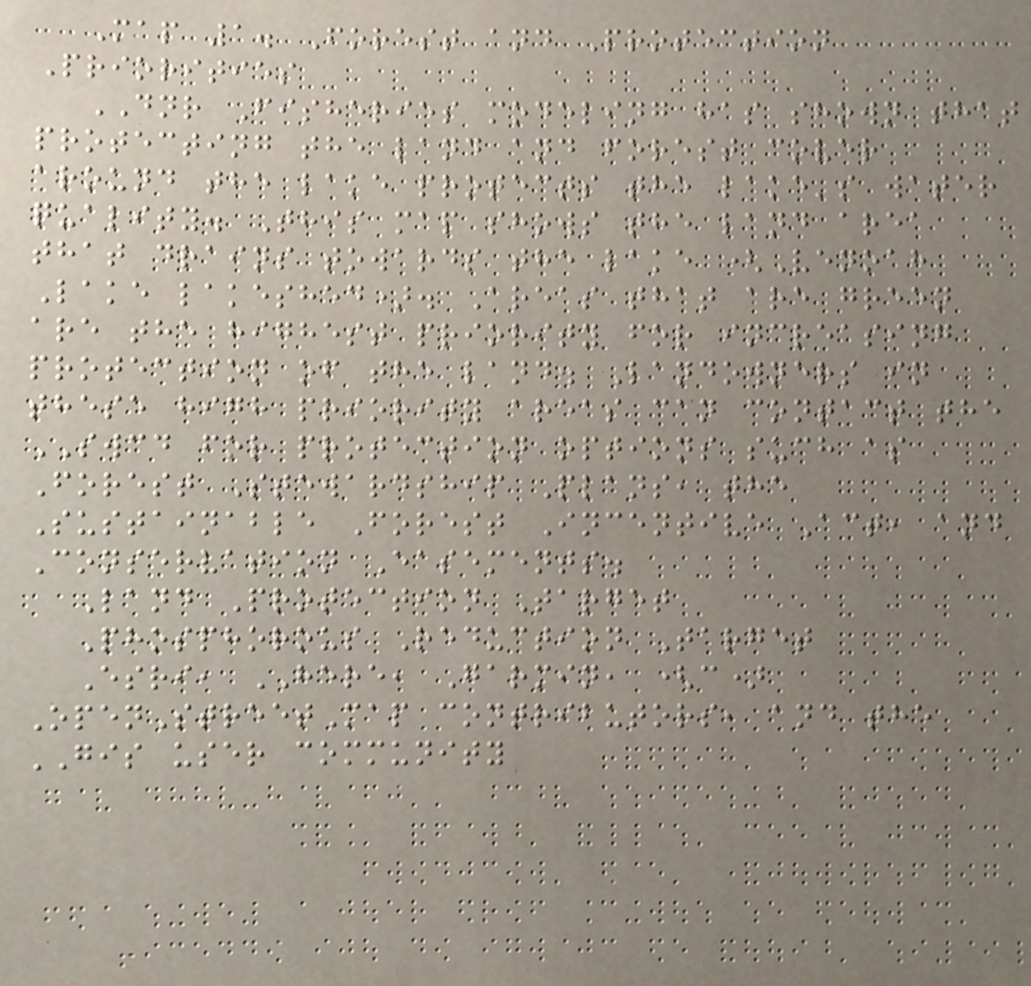Map 1. Forest and Protection
Priorities
DNR Fisheries modeling has shown that
protecting the land and forest cover
around the lake protects the lake's water
quality. This map shows the land area
that drains towards the lake (Venoah
Lake lakeshed). Areas that are green
are the highest priority for increasing
protection of the land. Landowners in
these high priority areas can contact the
SWCD for protection options such as
Forest Stewardship Plans, the
Sustainable Forest Incentive Act, and
Conservation Easements.
Land Protection Target
Phosphorous Reduction Target
Esri, HERE, Garmin, (c)
OpenStreetMap contributors, and the
GIS user community
